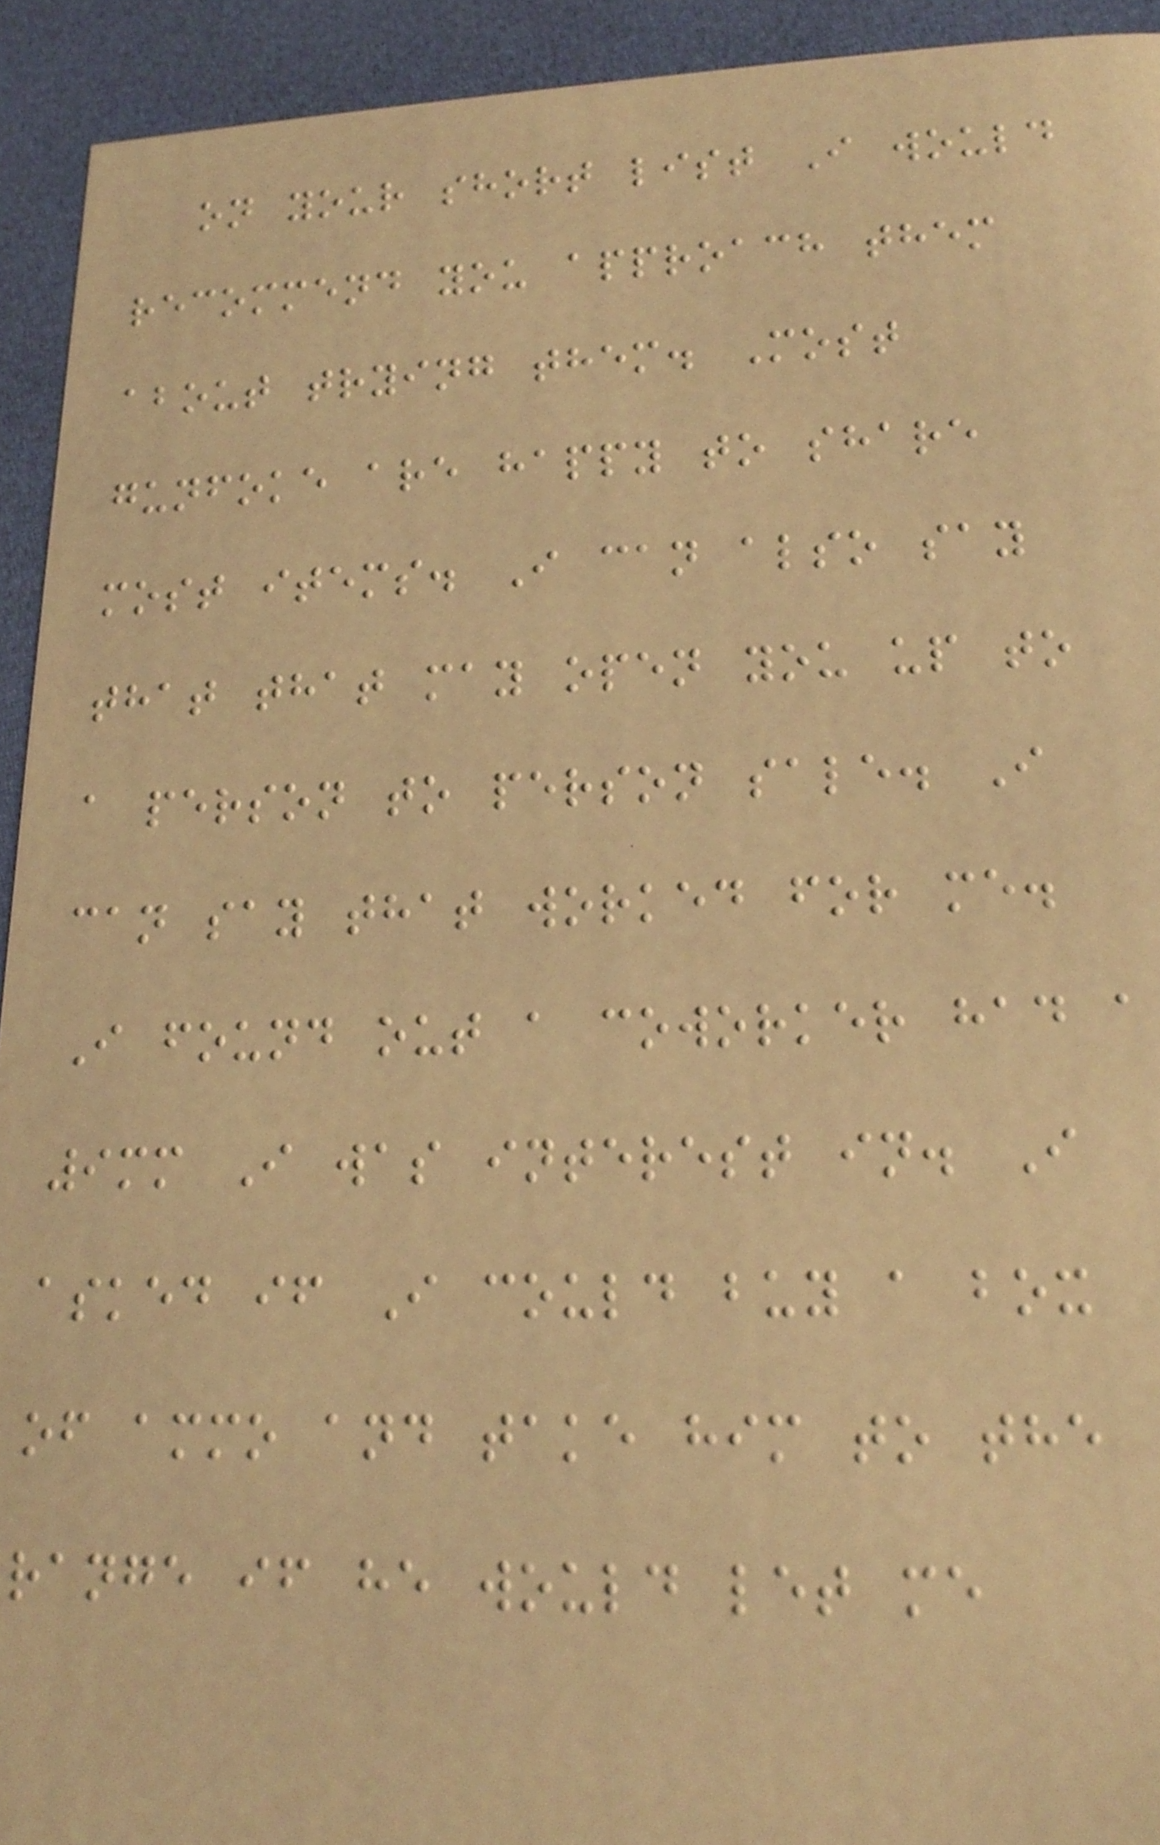on your short list I would
recommend you approach them
about trying them. Most
gunfoke are happy to share
most items. I can also say
that that may open you up to
a person to person sale. I
can say that worked for me.
I found out a coworker had a
9mm I was interest in. I
asked if I could buy a box
of ammo and take him to the
range if he would let me
